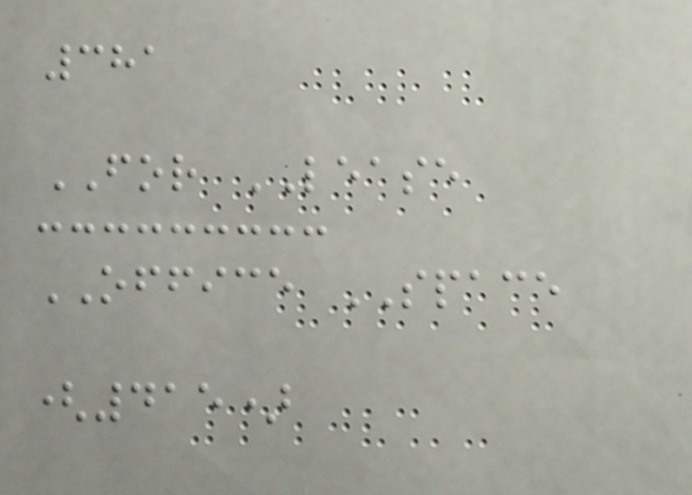381
FOR LEASE
OFFICE SPACE
(415)
